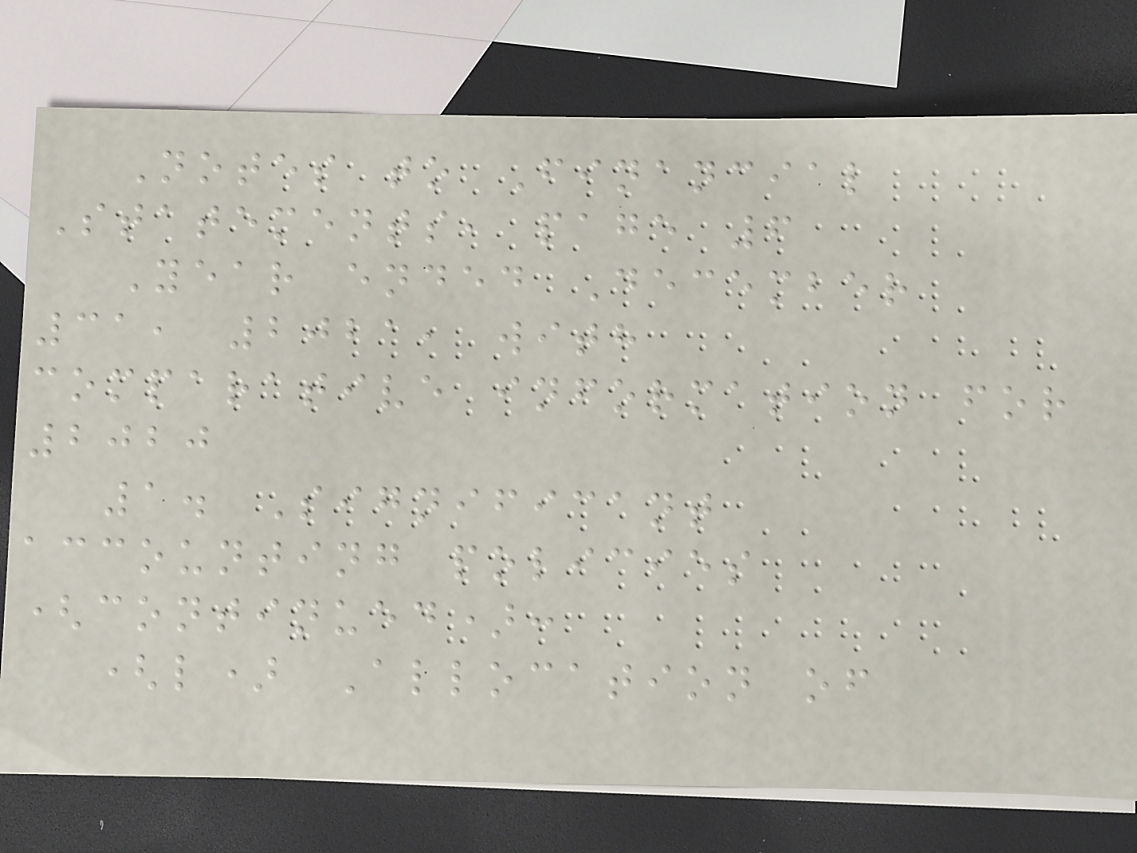Notes to Financial
Statements, page 6
Year ended December
31, 2021, with
comparative information for
2020
1. Significant
accounting policies
(continued):
(l) Allocation of
